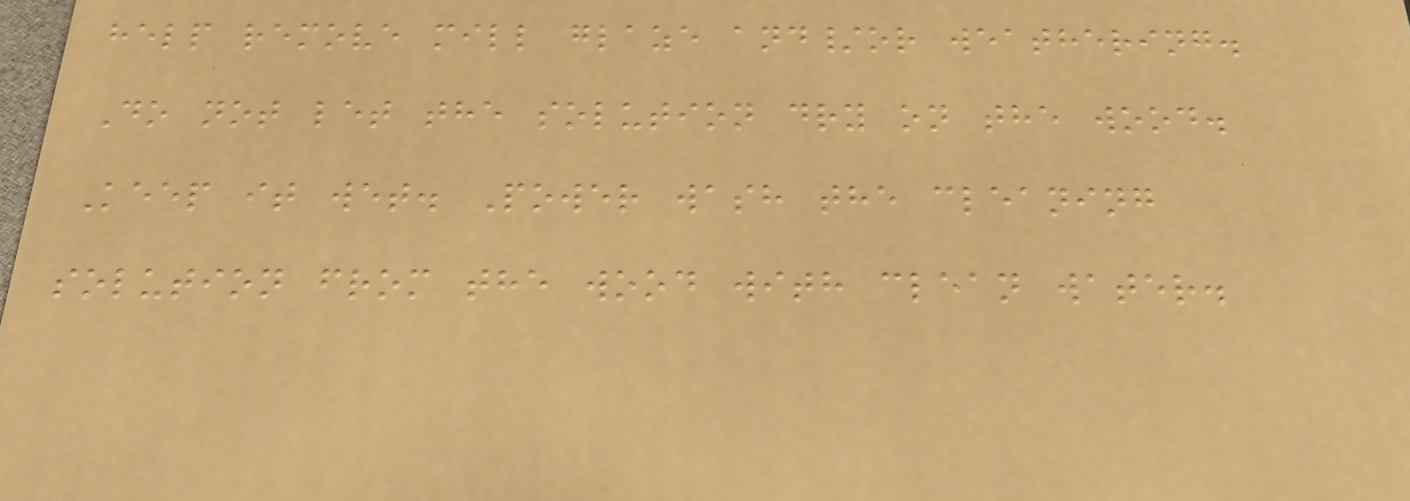help remove mill glaze and/or weathering.
Do not let the solution dry on the wood.
Keep it wet. Power wash the cleaning
solution from the wood with clean water.
